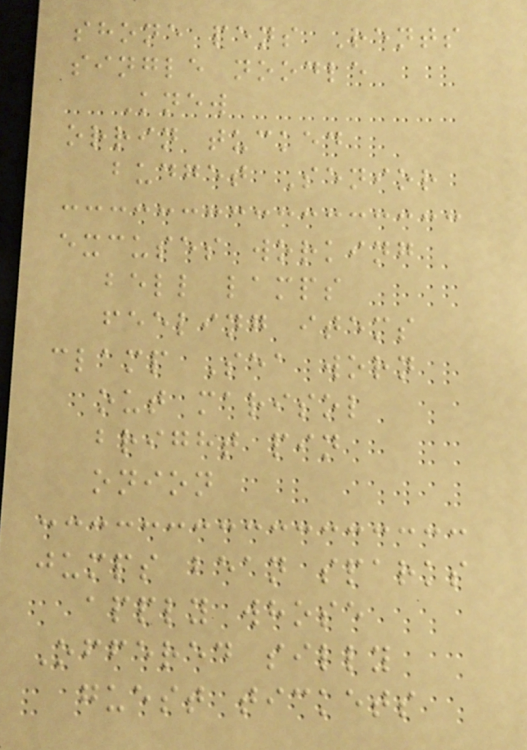shone pens Rents
single noodle
Knew
orrin tucked
budget Senior
excuses working
bell lamps
feeling items
clamp Sea worn
out marisol
bright pin
onion
jumps bean sparks
apply whose
Offered silly
guest tickets
